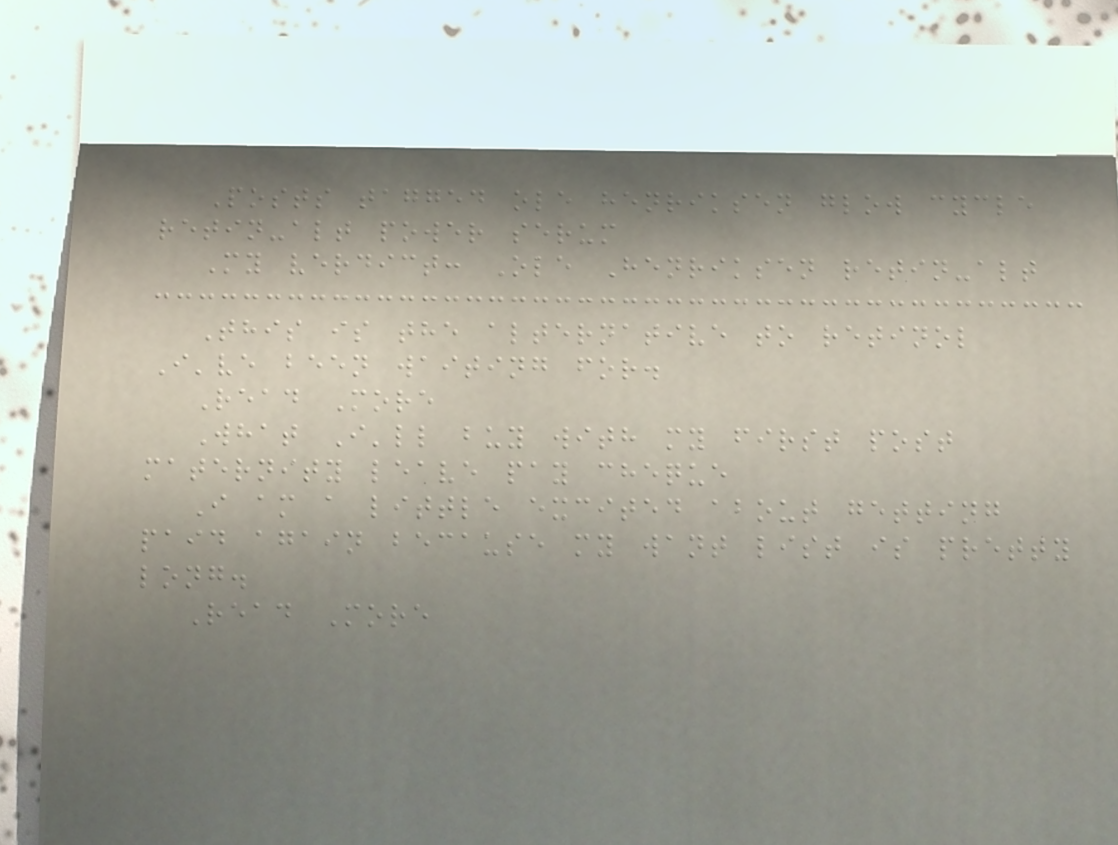Posts tagged ole henriksen glow cycle
retin-alt power serum
My verdict: Ole Henriksen retin-alt
This is the alternative to retinol
I've been waiting for.
Read More
What I'll buy with my first post
maternity leave pay cheque
I am a little excited about getting
paid again because my want list is pretty
long.
Read More
